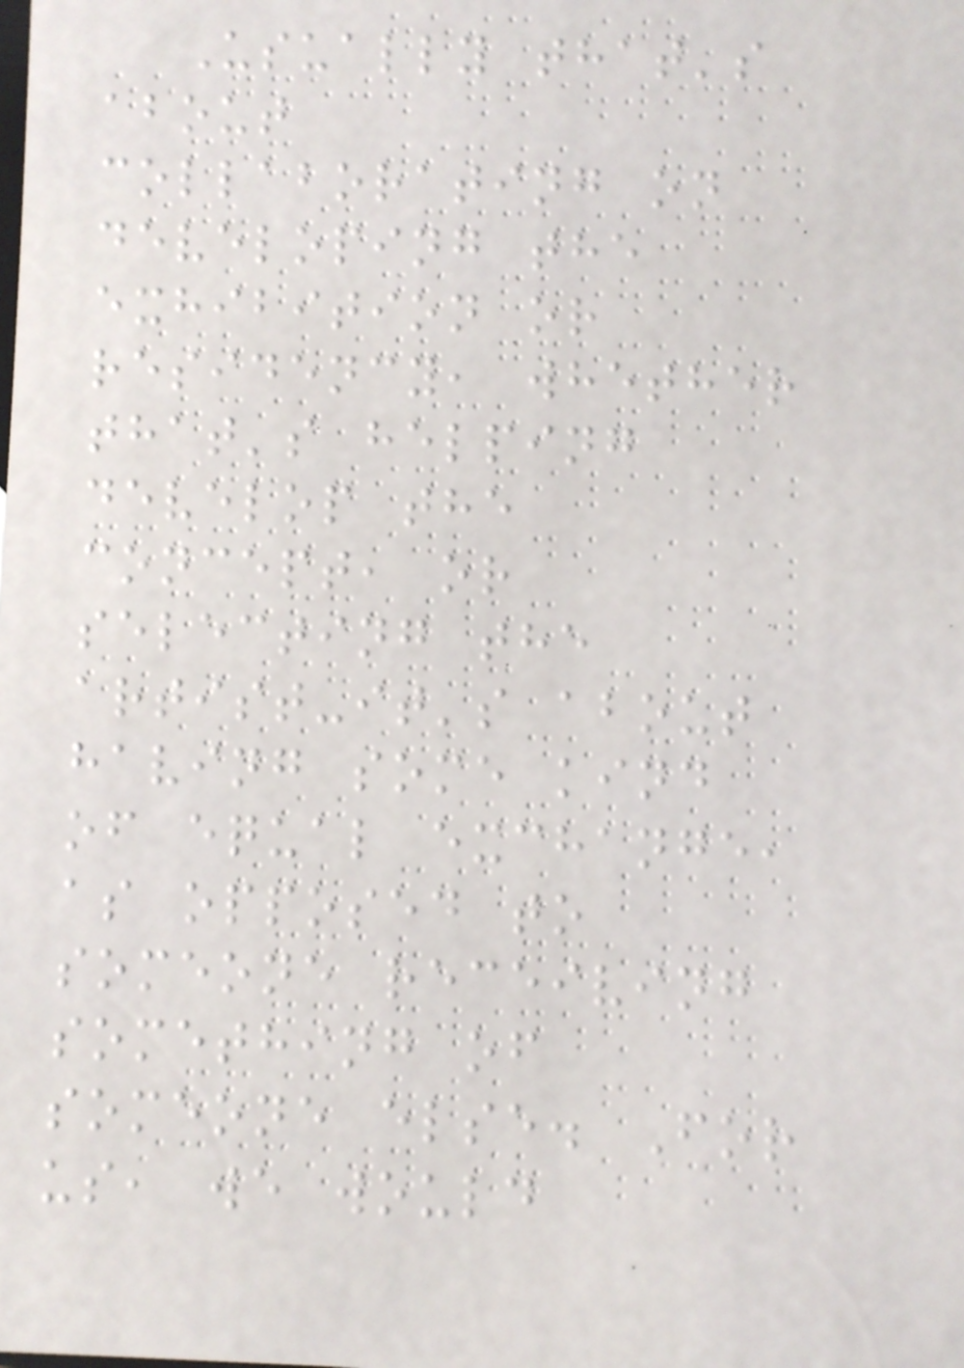Usually that's
about
collaborating on
developing the
exhibition or
residency, whether
that's helping
develop the
concept, or
selecting the
artist-it's about
having some kind
of equal exchange,
as opposed to
someone receiving
something of
someone else. For
us, we would
